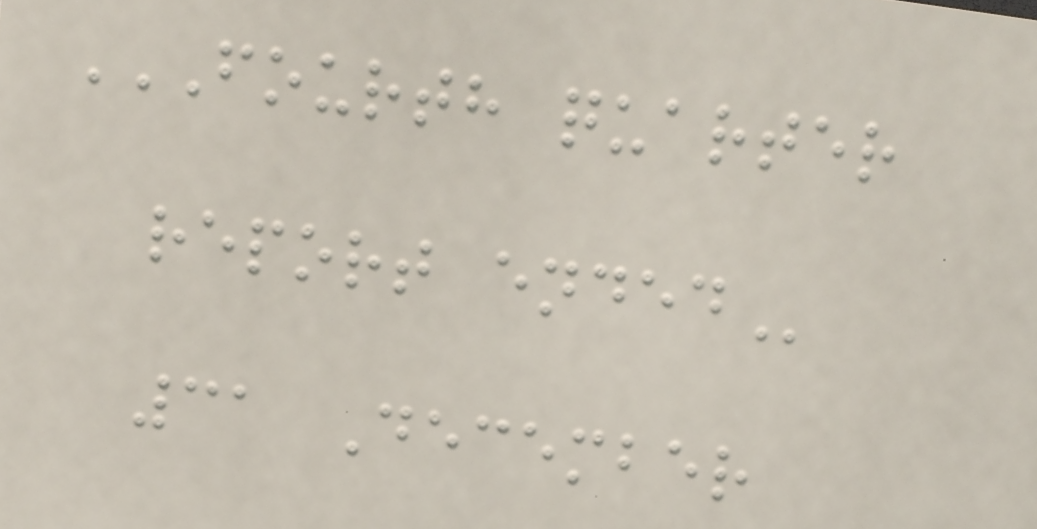FOURTH QUARTER
REPORT ENDED
31 December
